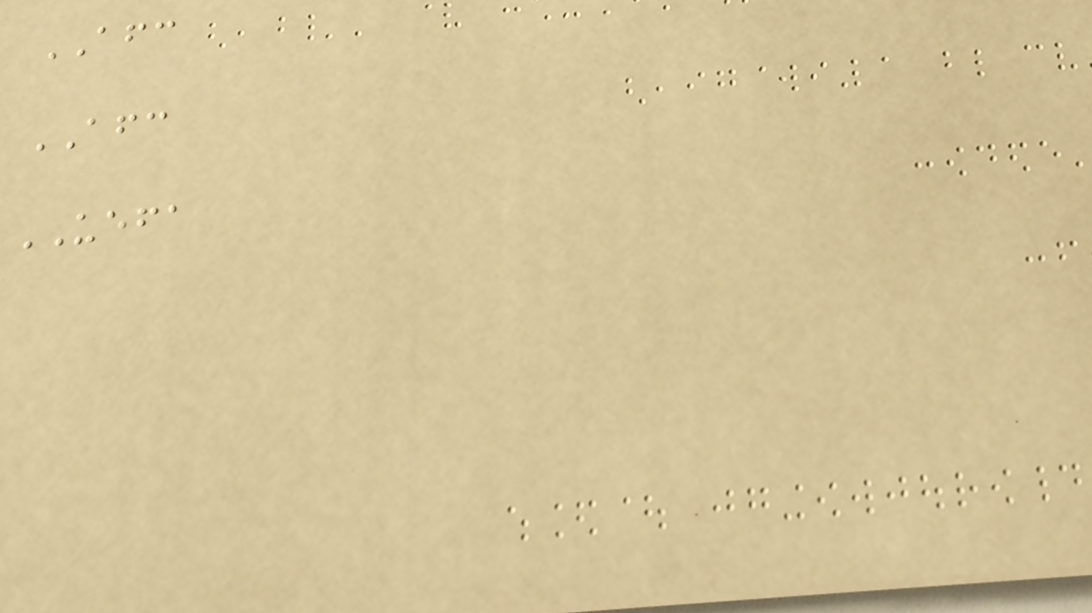AFC
AFC
UEFA
